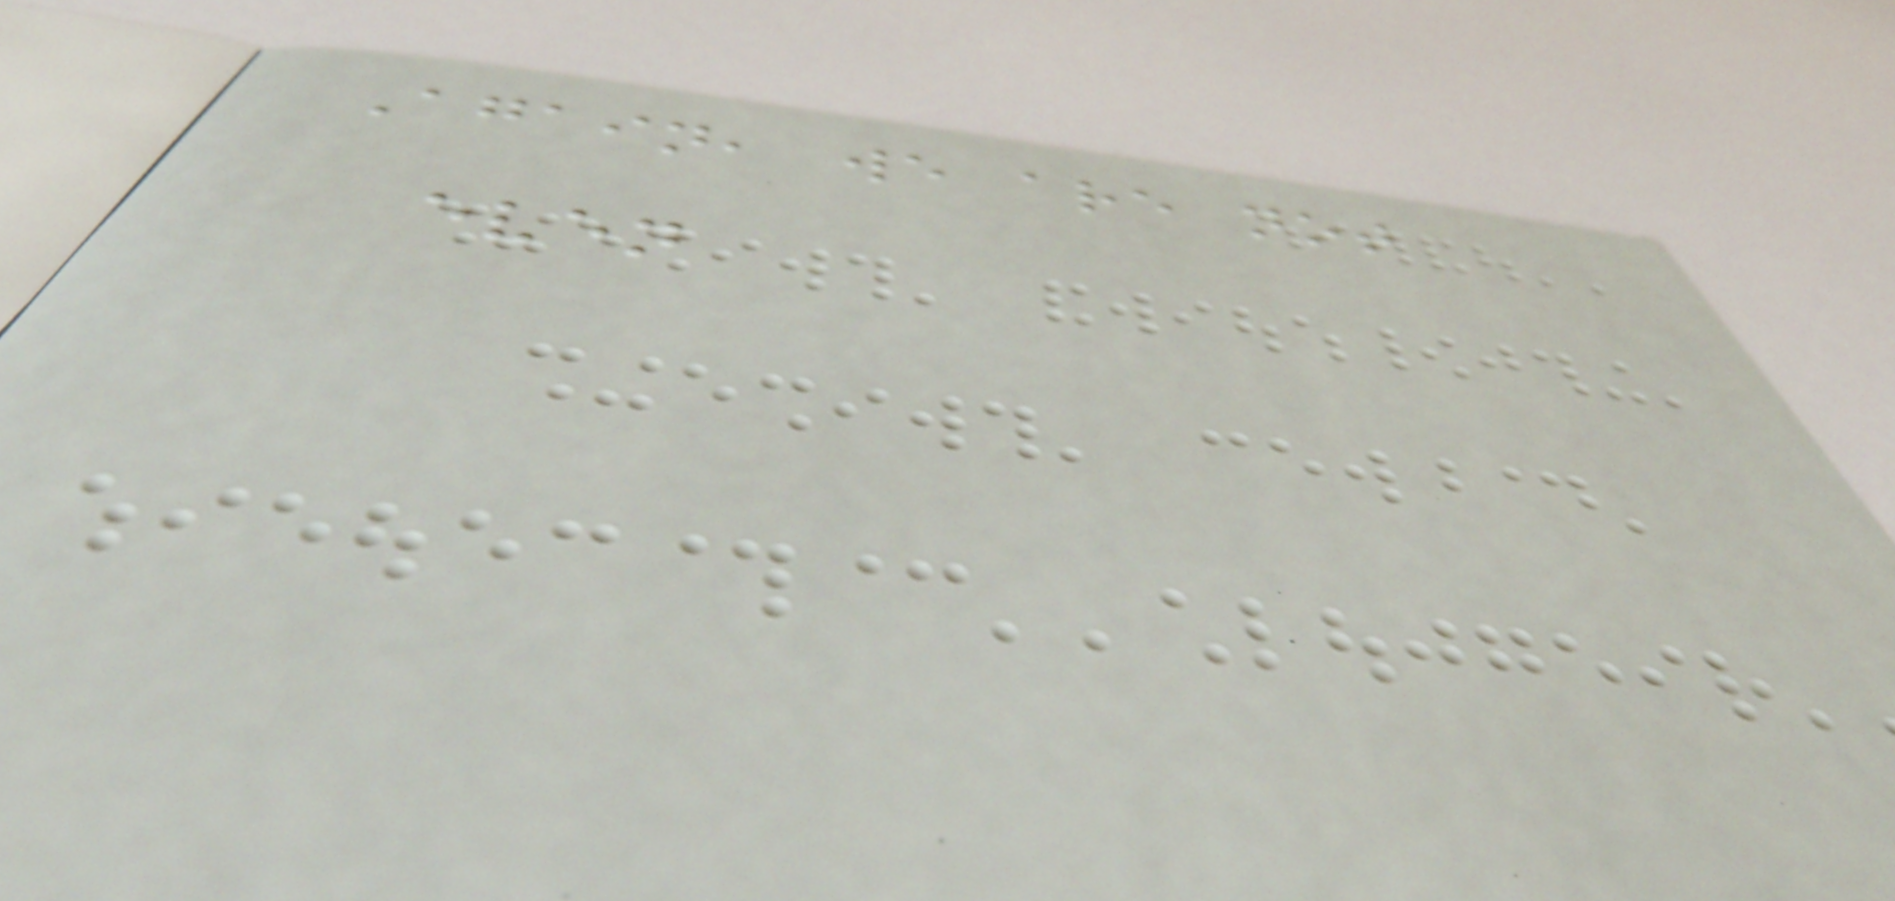Again, we are not
even
